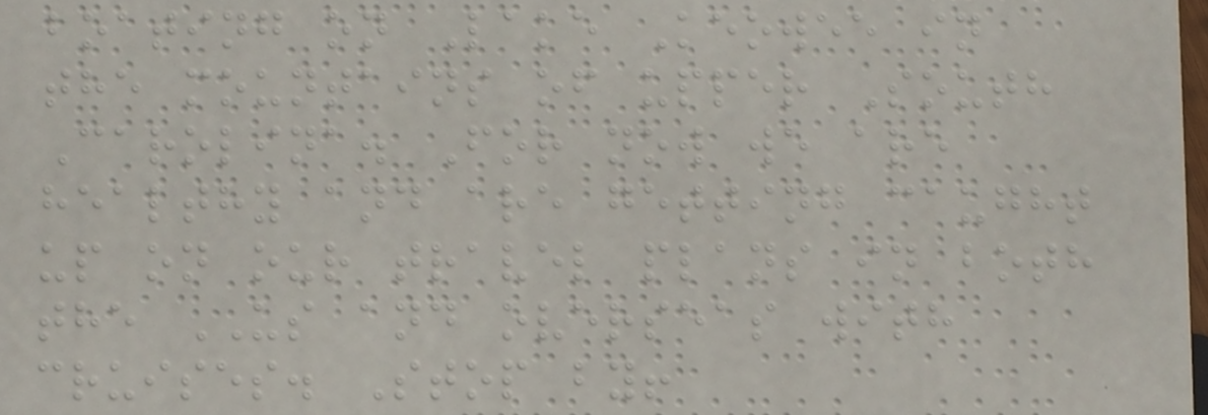boating on Lake Keowee in
the mountains of upper South
Carolina. For now we are
healthy and are getting caught
up on our travel plans in both
the US and overseas with
cruises. Stop by!
